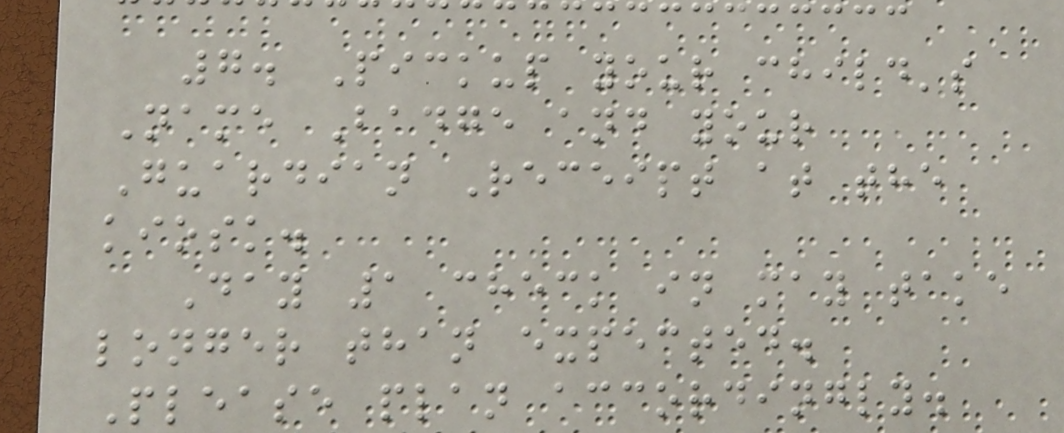7. Pickup your child's
Name Badge and your
Guardian Receipt at the
kiosk.
Day 1 check in may take
longer than expected.
Please plan accordingly.
